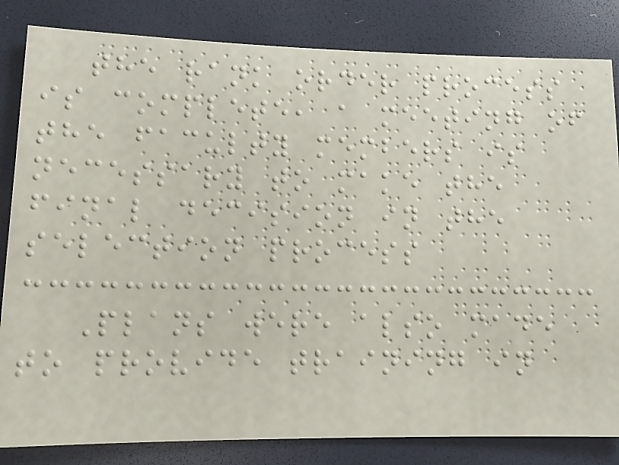the rank order process
is complete, a meeting of
the faculty members is
necessary to make the
final decision in the
selection process
Plans were also made
to provide training in
